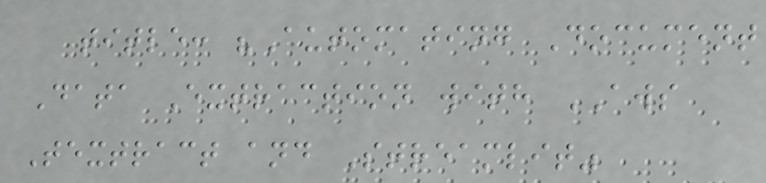title: "Automating Document
Data Extraction with AWS
Textract and Streamlit"
